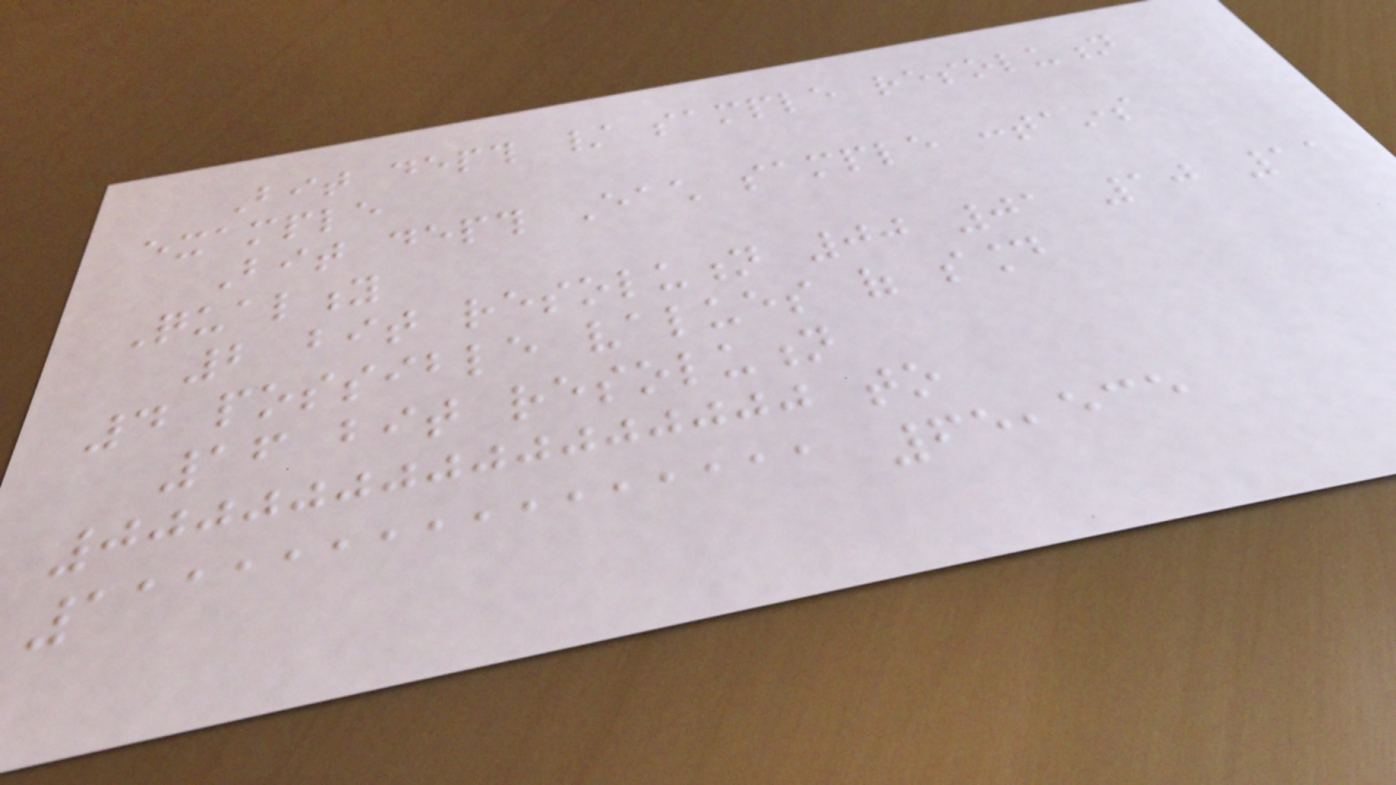Bit depth / sample resolution
example
Bit depth Each sample contains
Quality
2 bit resolution 00 01 10 11
4 possible values of sound
16 bit resolution
0000000000000000 to
1111111111111111 65,535
